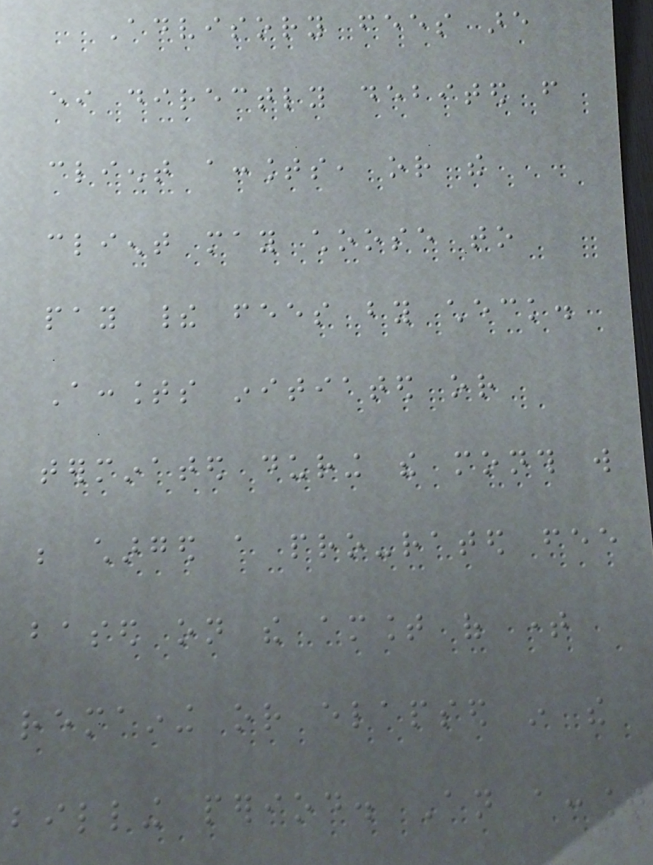Advisory fees are
either directly debited from
client accounts, or the
client may choose to
pay their fees by check.
Accounts initiated or
terminated during the month will
be charged a pro-rated fee
based on the amount of time
remaining or elapsed in the
billing period. An account
